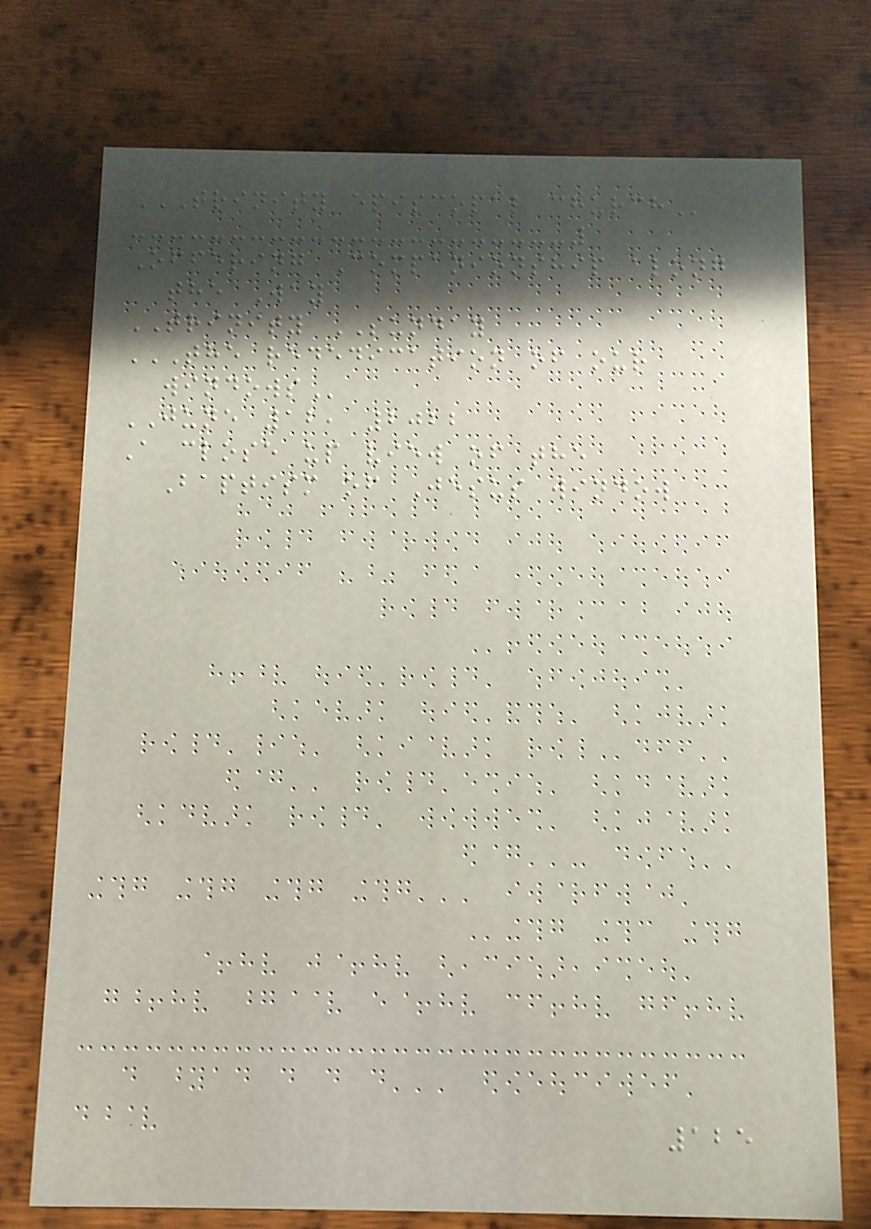TRINITY EPISCOPAL CHURCH
Offering Companionship along
the Way
TRINITY SUNDAY
THE REDEDICATION OF OUR
WINDOWS
JUNE 12, 2022
A close up view of the
Baptism of Jesus window
125
